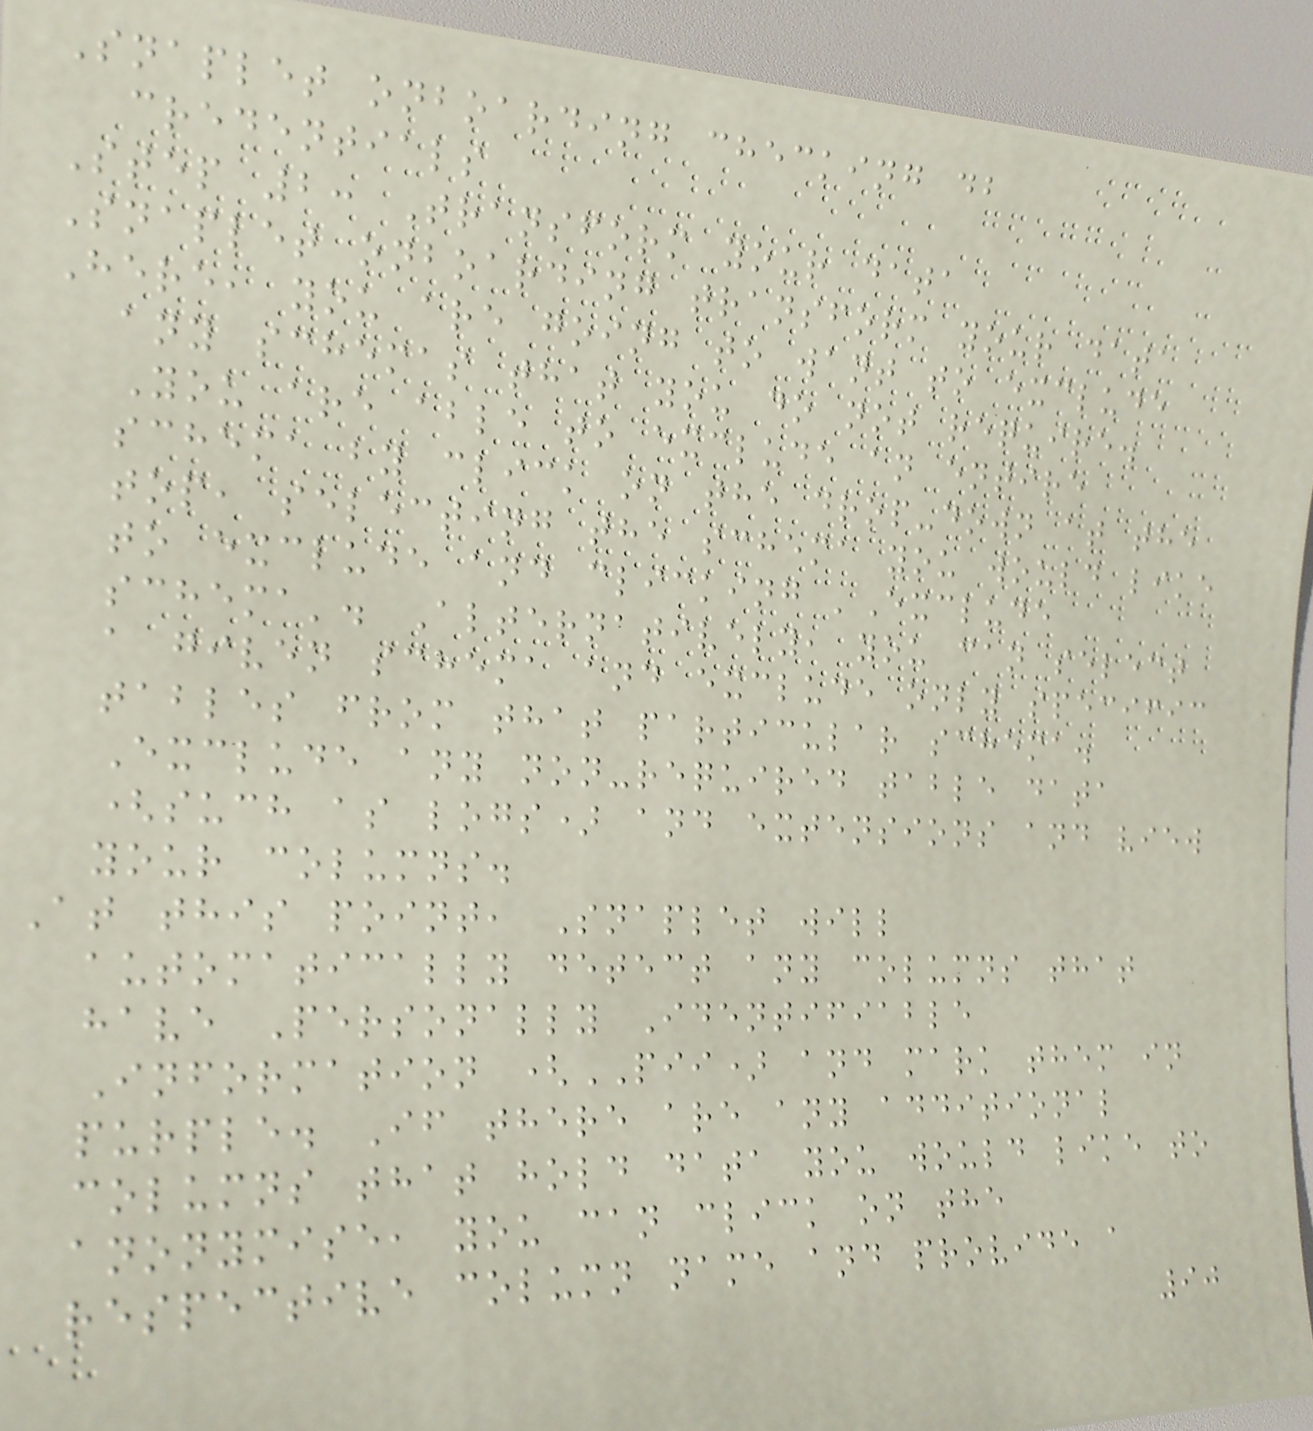Snaplet onboarding checking db
credentials
Step 2: Transform your data
Snaplet onboarding transform your data
Here, you are going to want to exclude
any schemas that you do not require.
You are able to exclude an entire
schema by click on the drop-down at the
top, selecting the schema you would like
to exclude and clicking 'Exclude
schema'. Alternatively, you can select
a given schema and exclude only specific
tables from that particular schema.
Exclude any non-required table data
(such as logs) and extensions and view
your columns.
At this point, Snaplet will
automatically detect any columns that
have Personally Identifiable
Information (PII) and mark them in
purple. If there are any additional
columns that hold data you would like to
anonymise, you can click on the
respective column name and provide a
90
